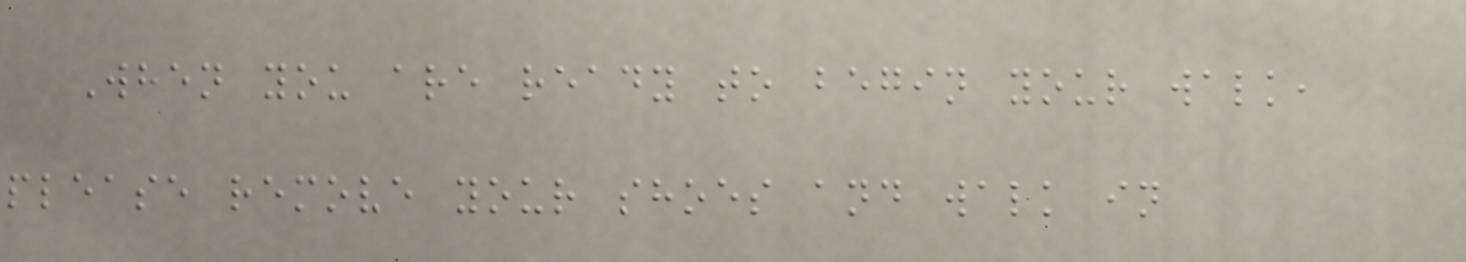When you are ready to begin your walk,
please remove your shoes and walk in
